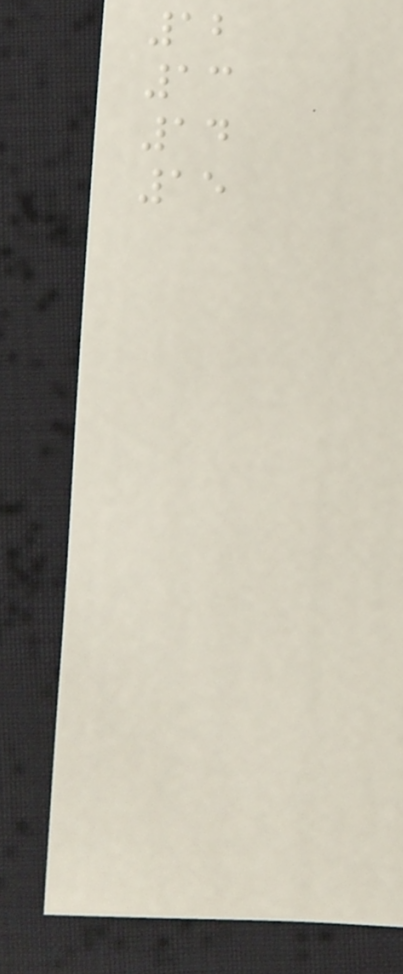12
13
14
15
